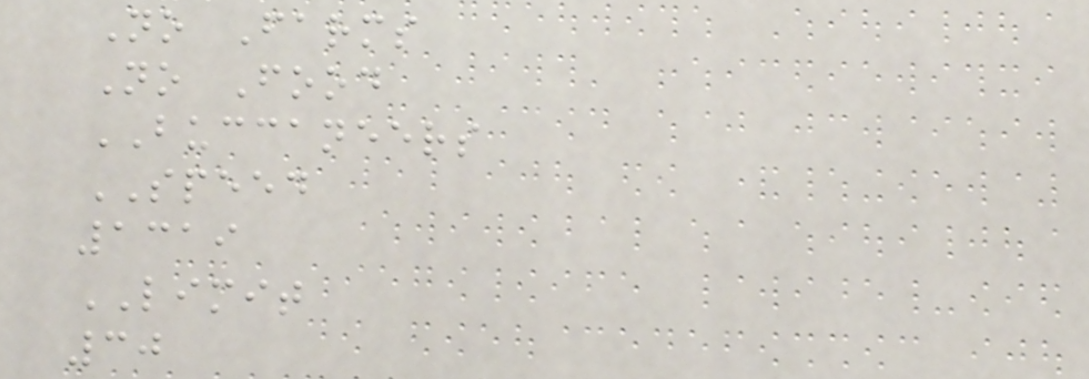No Farms
No Food
BUCCANEERS
SPEED
1319
LIMIT
30
